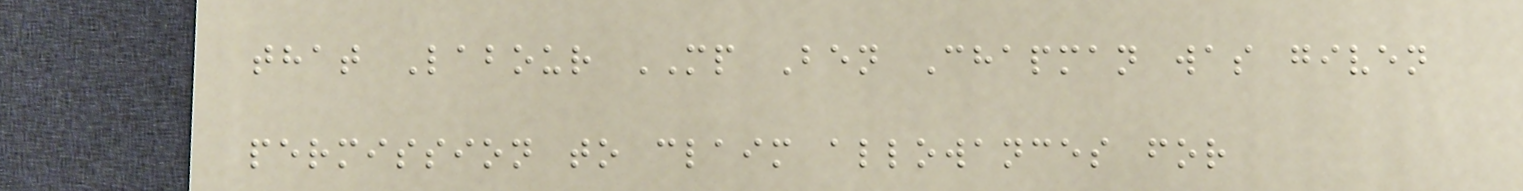that Labour MP Ben Chapman was given
permission to claim allowances for
